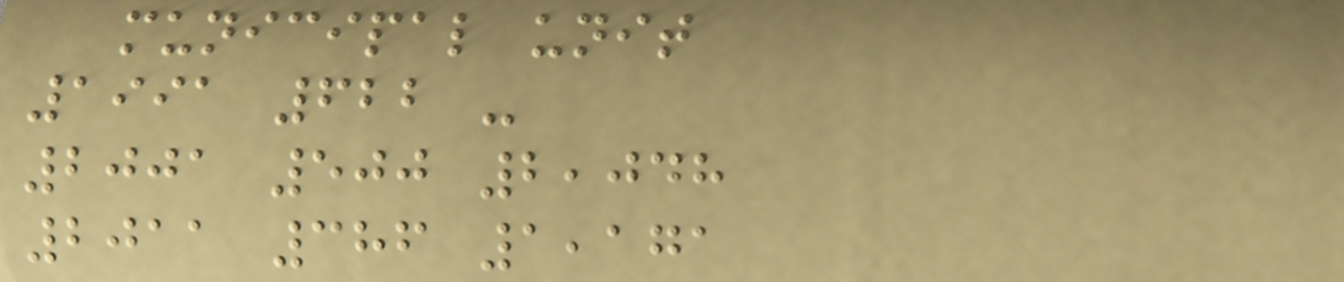municipal unit
1991 622 -
2001 500 2,048
2011 386 1,171
